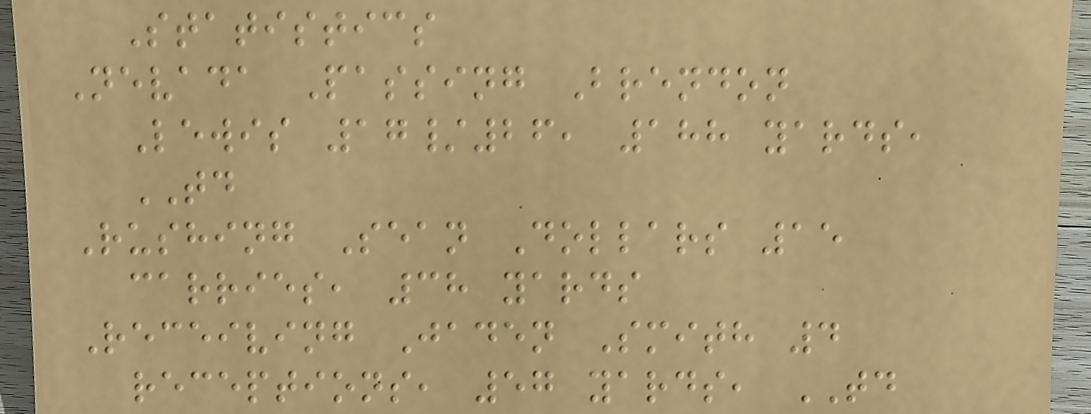Statistics
Nevada Passing Brendon
Lewis 17/26, 188 yards,
TD
Rushing Sean Dollars 15
carries, 38 yards
Receiving Jaden Smith 4
receptions, 57 yards, TD
